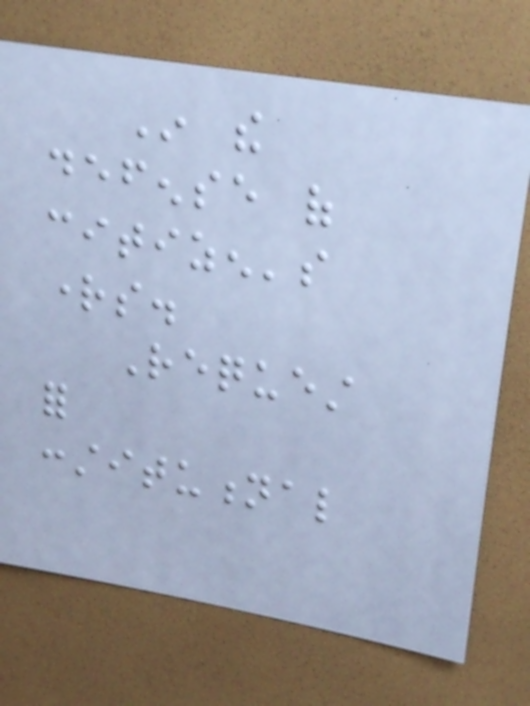In the
defense of
citizen's
rights.
Request
for
constitutional
